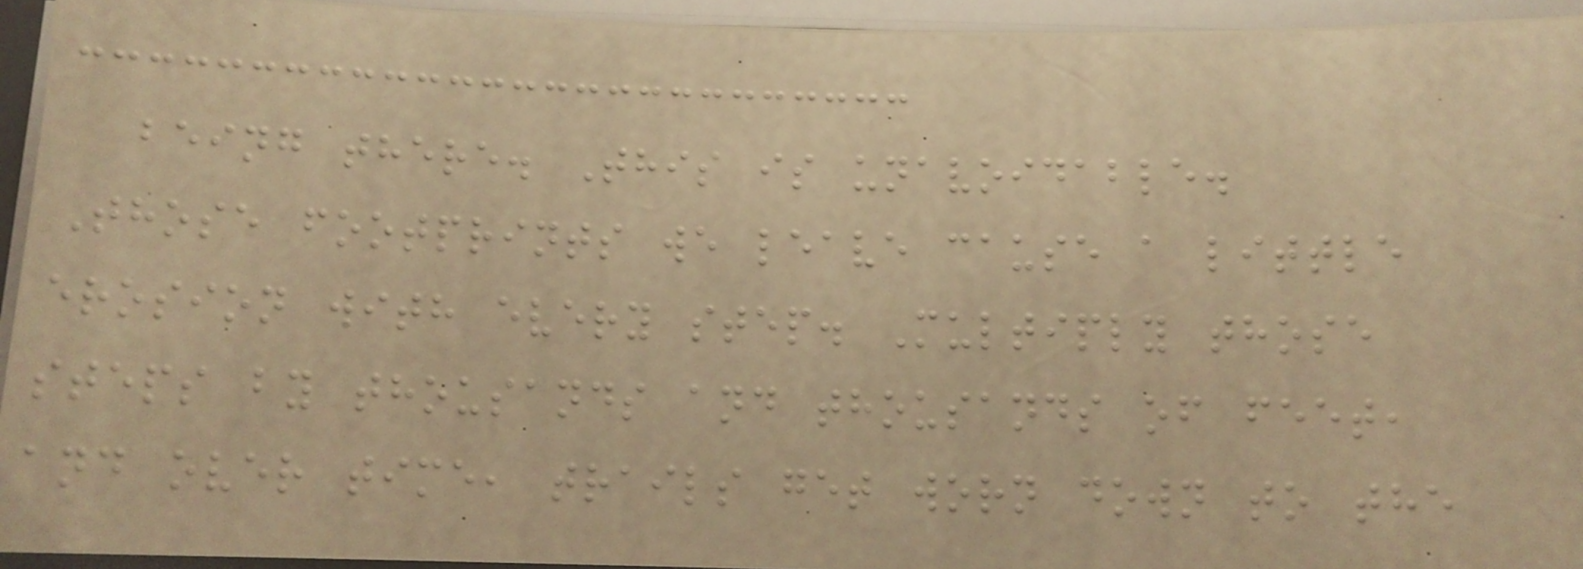being there. This is unavoidable.
Those footprints we leave cause a little
erosion with every step. Multiply those
steps by thousands and thousands of feet,
and over time, trails get worn down to the
